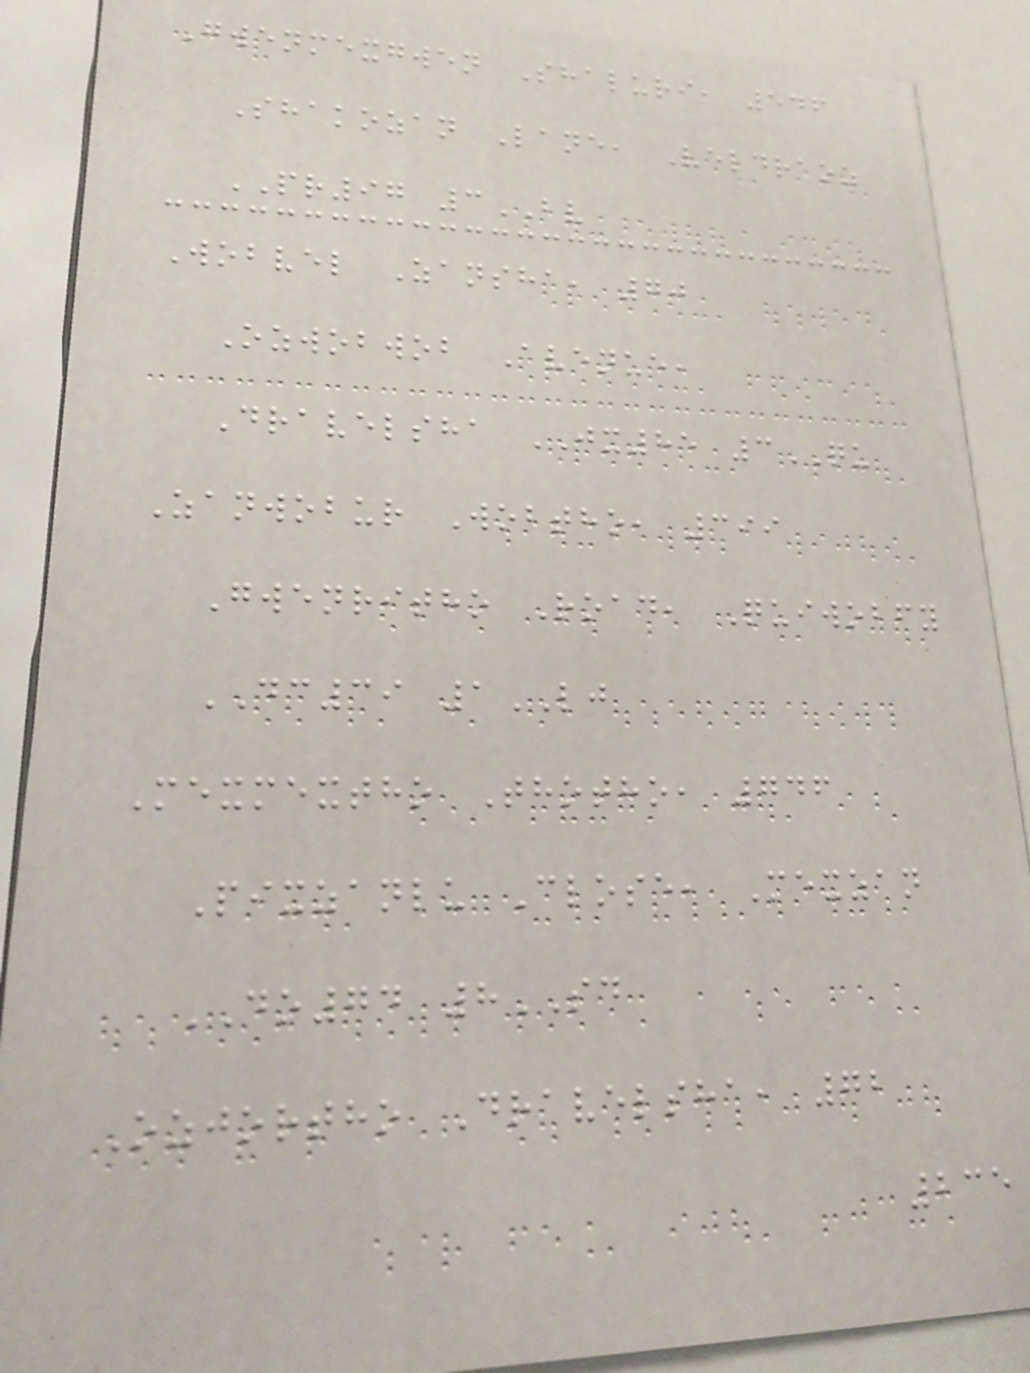Gwenmexgwen Shaluri, 546
Shakozan Lane, Veldraoz
PR97 3BV
Wobvel Zansha, 70
Ozwobwob Avenue,
Dravelsha JX85 3QU
Zanwobur Wobtho, 399
Gwenritho Road, Quiwobfy
DC39 1LJ
Mexmextho Thotho, 746
Pixzanlu Close, Mexzan
DO74 8SD
Ozjortho Dravelsha, 72
235
